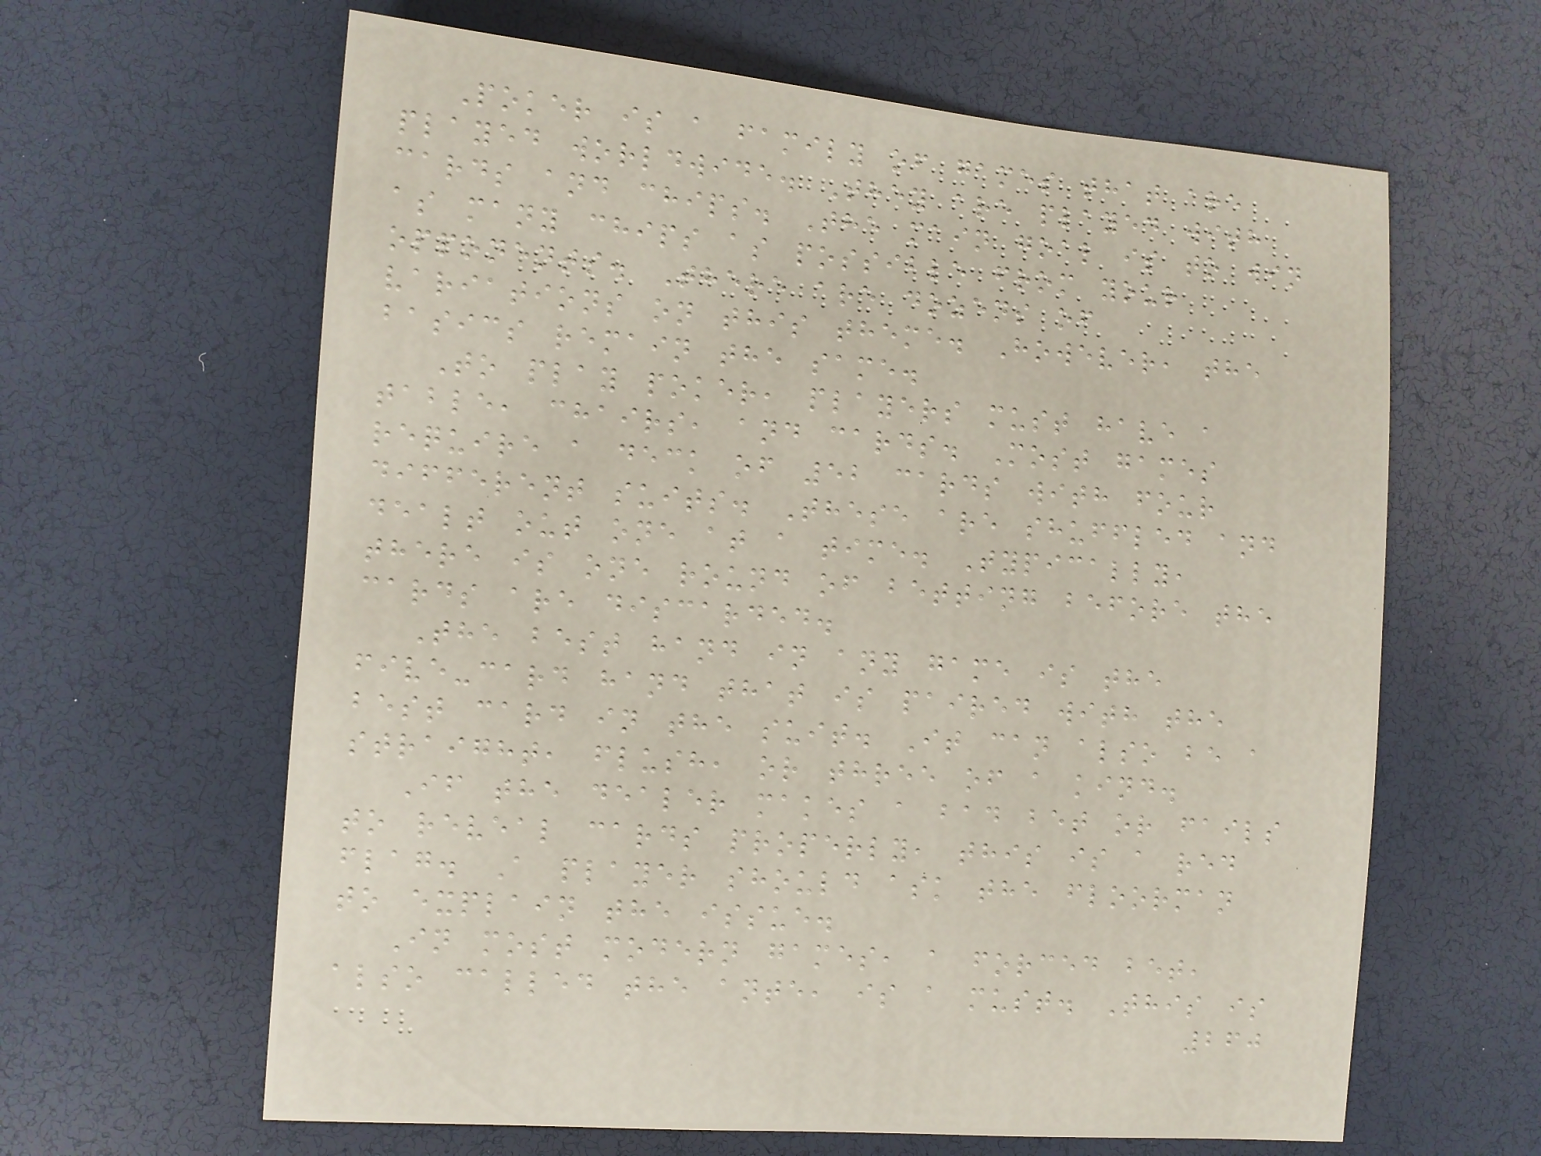Poker is a family of games that are
played worldwide. They are played with
cards and chips. The main goal is to win
as many chips as possible from your
opponents. There are dozens of
variations on this theme. However, the
basics remain the same.
To play poker, players must have a
table, chairs, and cards. Most games
require a deck of 52 cards with four
different suits. These are shuffled and
dealt out one at a time. Typically,
there is one round of betting before the
cards are discarded.
The best hand in any game is the
five-card hand that is paired with the
best card in the suit. It can also be a
straight, flush, or three of a kind.
If the dealer makes a bad bet or fails
to reveal cards properly, this is a red
flag. A player should ask the floorman
to explain the issue.
In most modern games, a forced bet,
also called the ante, is a must. This is
260
